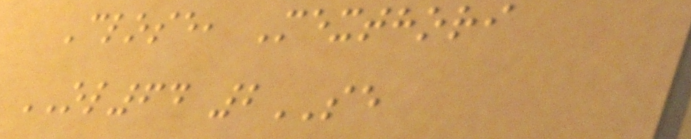Close, Mexthori
OL64 2SE
